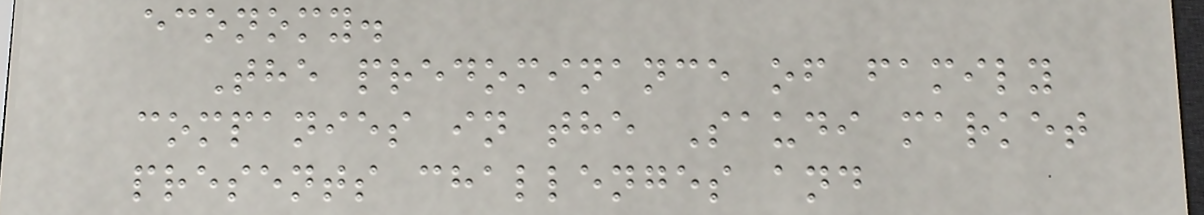economy.
The predominance of family
companies in the Saudi market
presents challenges and
